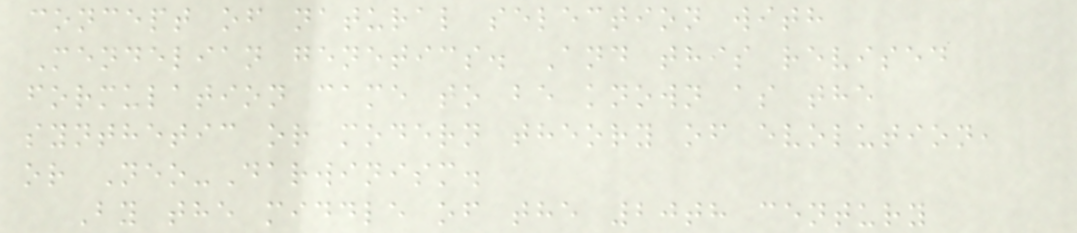concept of natural selection with
Mendelian genetics. And this revised
formulation came to be known as the
synthetic or modern theory of evolution,
or Neo-Darwinism.
By the middle of the 20th century
